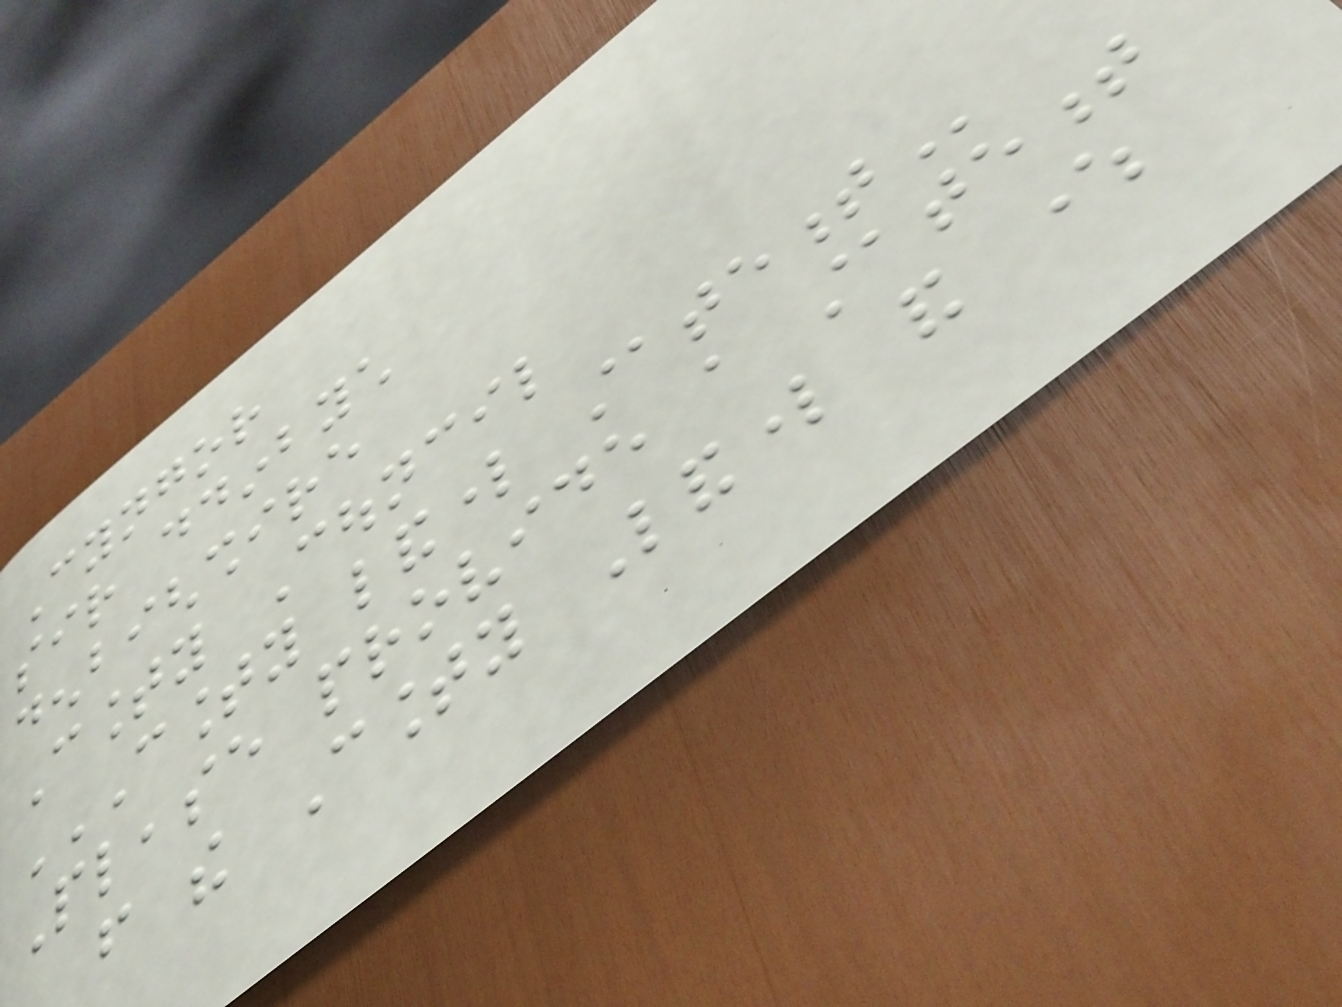Cyngor
sir ddinbych
denbighshire
County Council
COUNTY LANDLORD STATEMENT
Please provide a statement
from the County Landlord and where
